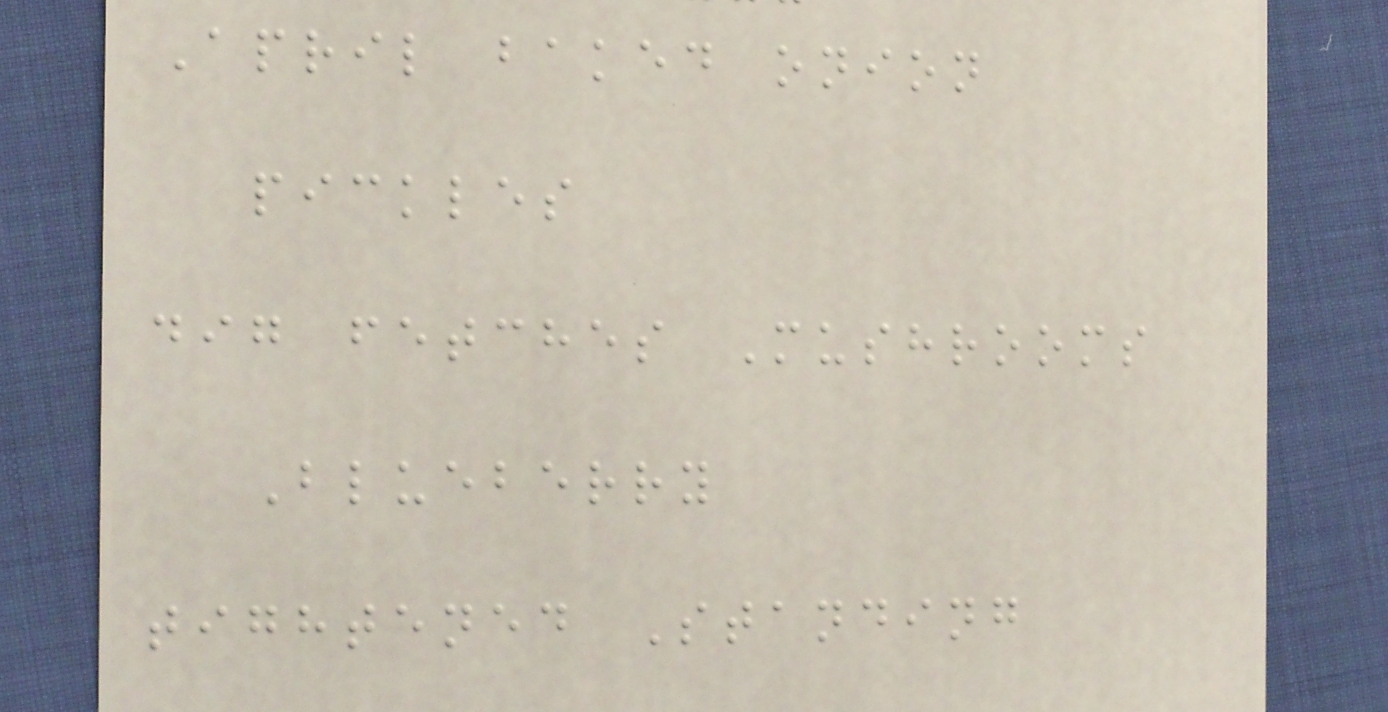April baked onion
pickles
dig fetches Mushrooms
Blueberry
tightened Standing
